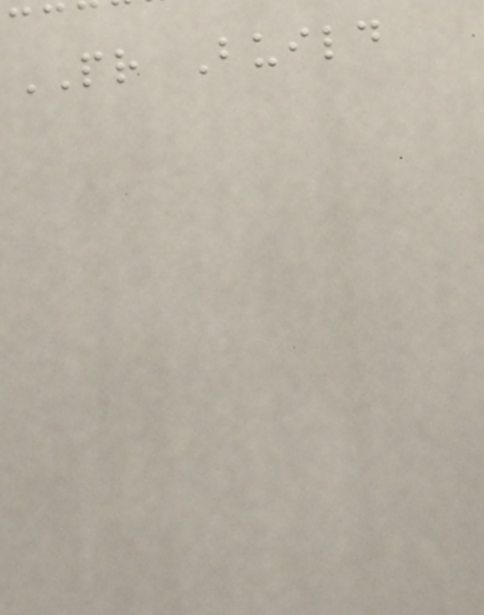PR Build
